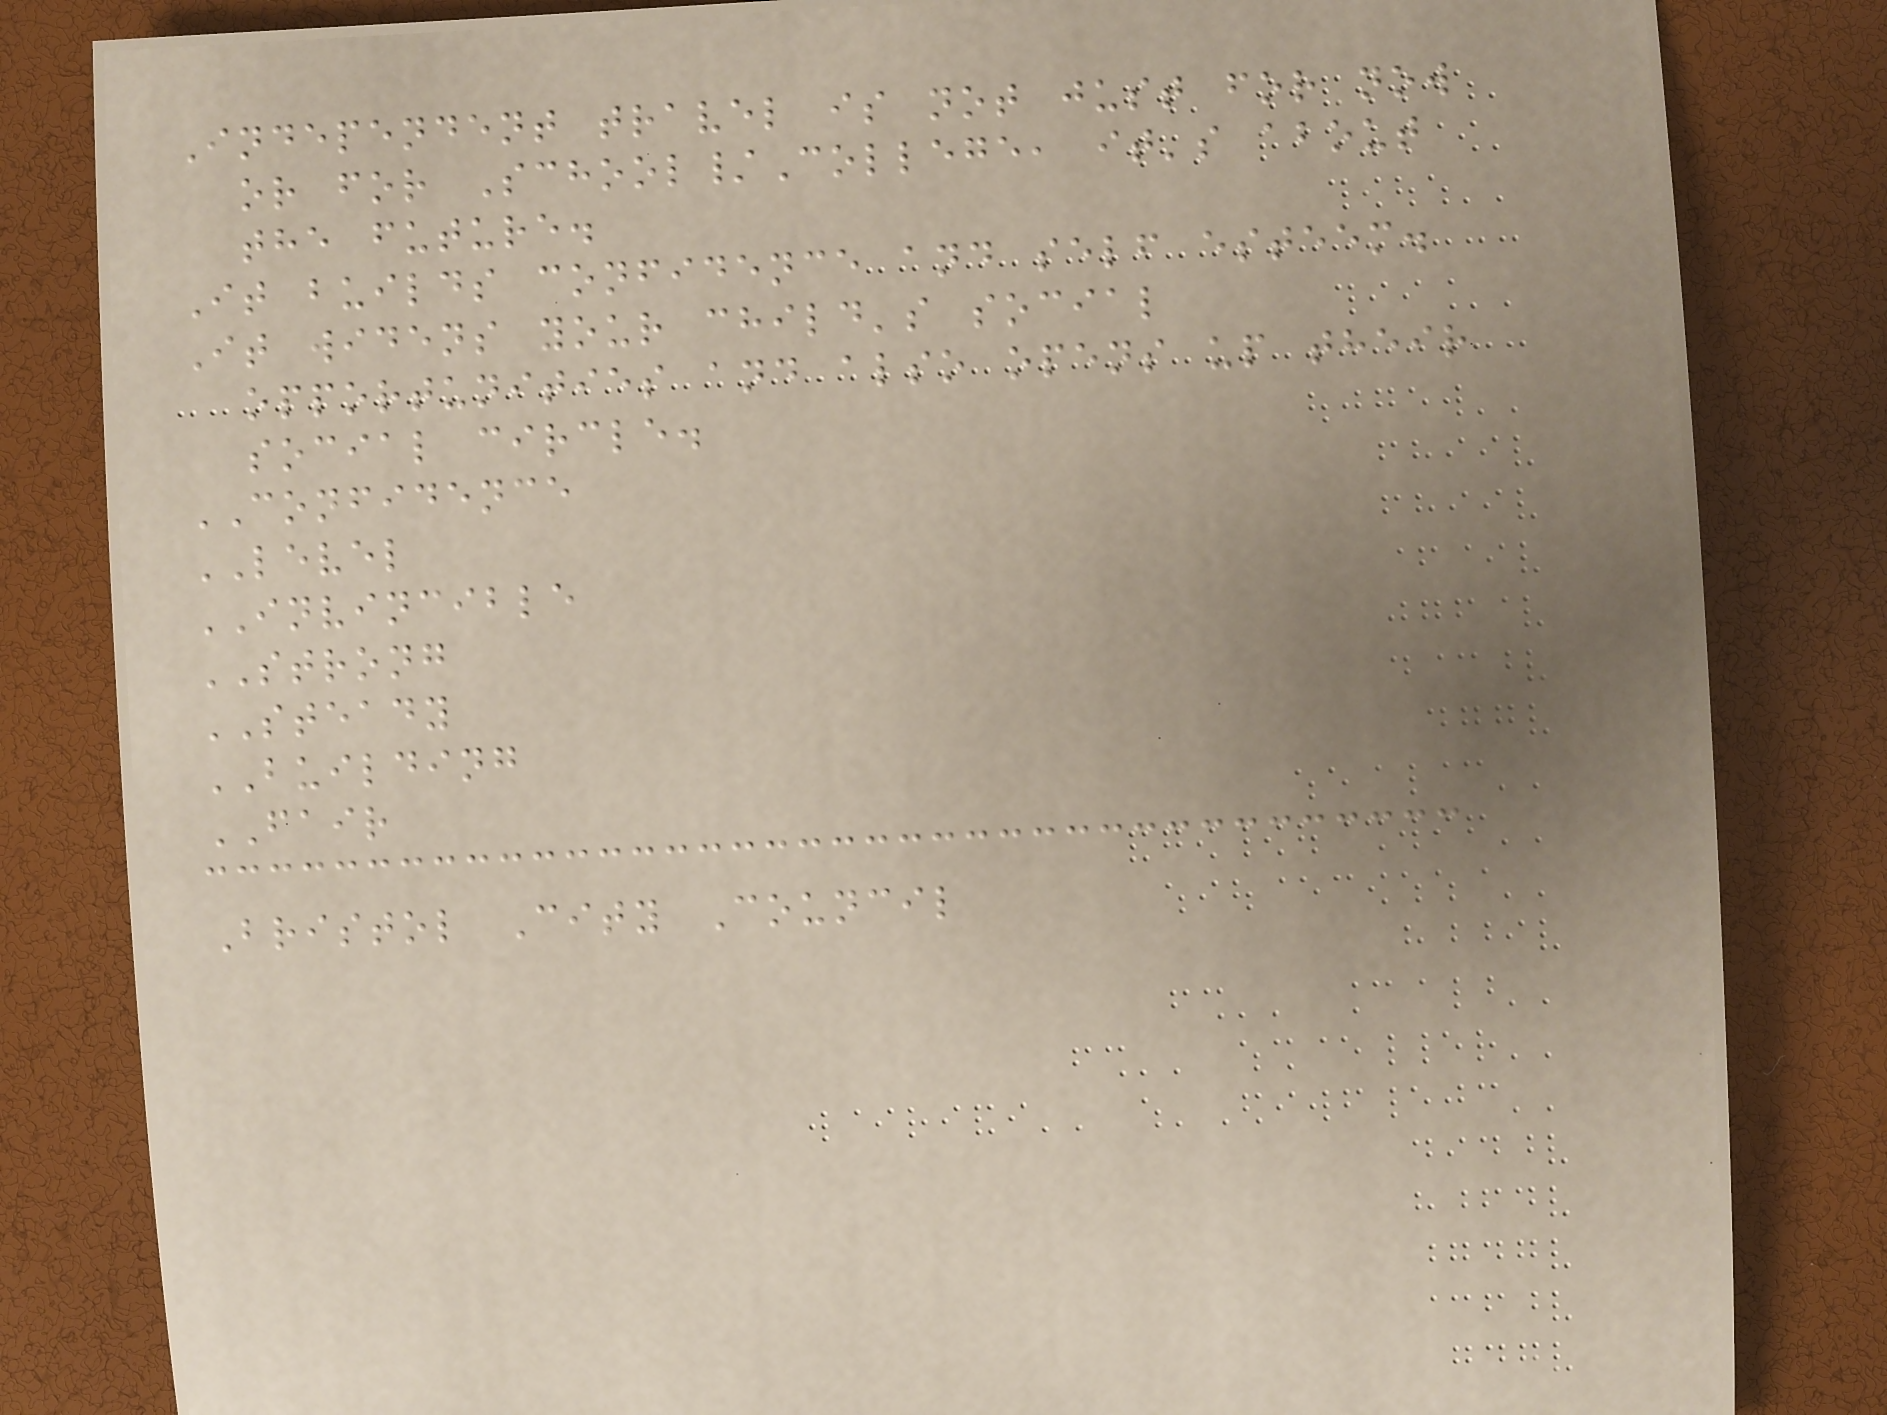Independent travel is not just for now
or for School/College, it's about
the future.
It builds confidence and self esteem.
It widens your child's social
opportunities and also opens up their
social circle.
CONFIDENCE
LEVEL
INVINCIBLE
STRONG
STEADY
BUILDING
FAIR
Bristol City Council
